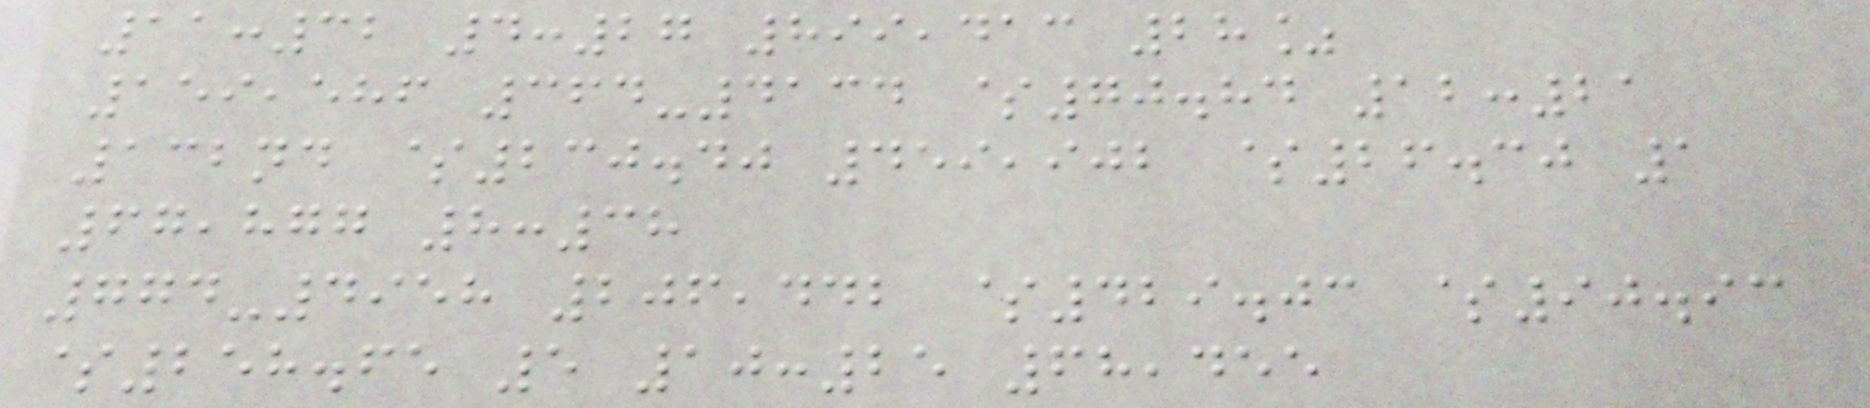11:32 4:27 899,413 28%
159,586 364-4134 $70.84 12:21
132nd $230.40 459,902 $26.30 1
67,877 8:38
774-4958 206,442 $429.03 $90.93
$258.65 5 10:25 68,455
